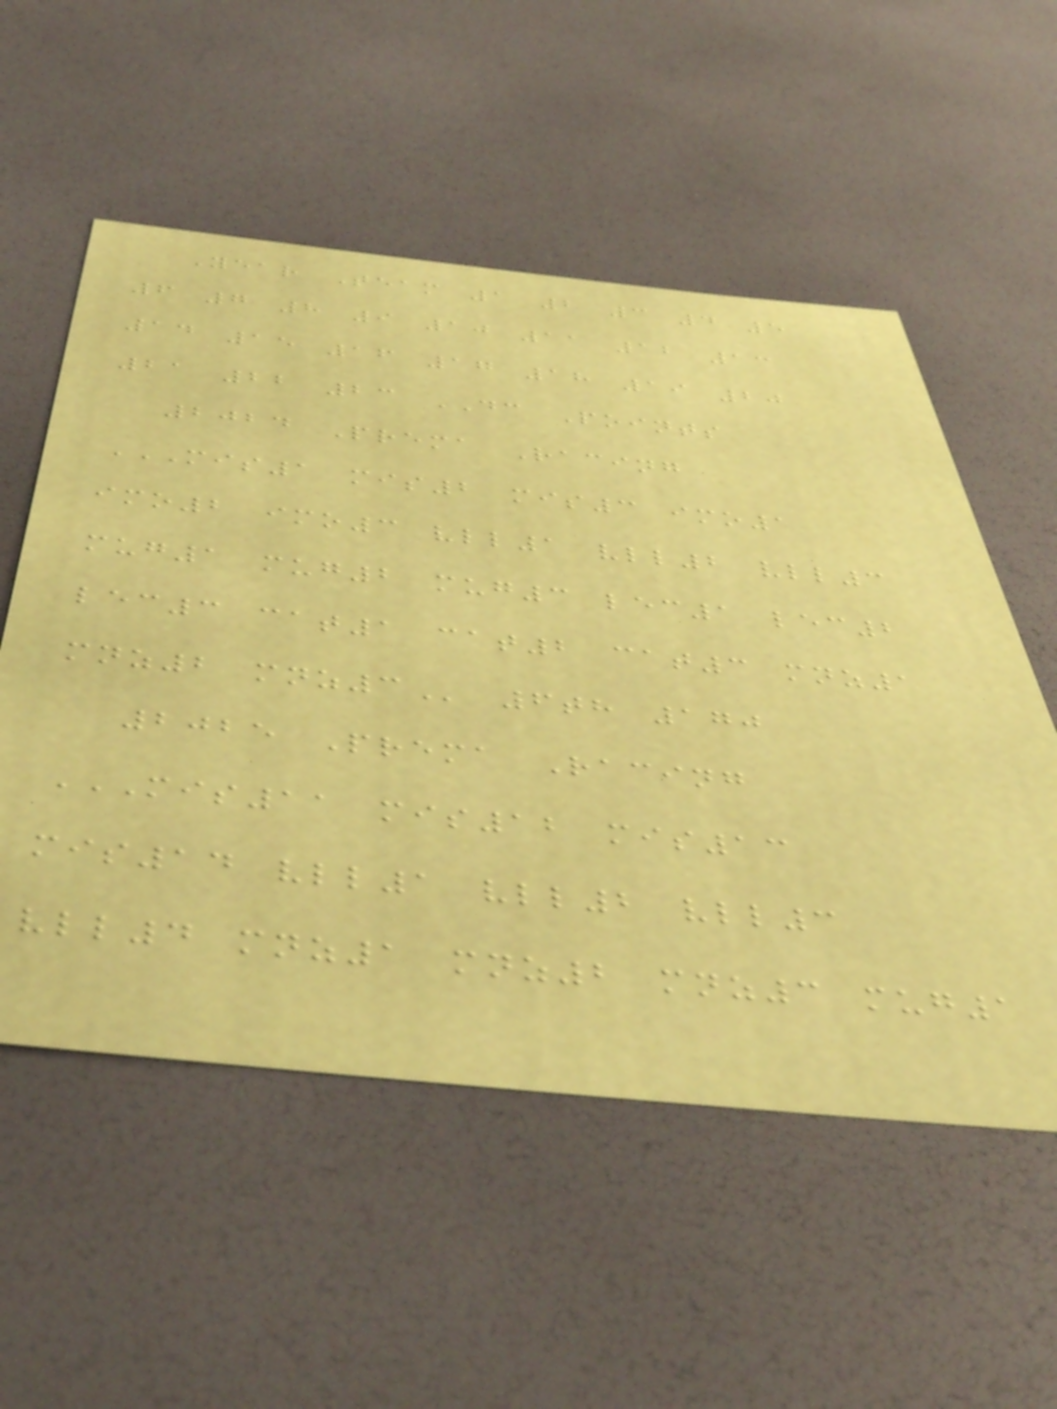Year Team 1 2 3 4 5
6 7 8 9 10 11 12 13
14 15 16 17 18 19 20
21 22 23 DC Points
2024 Prema Racing
MIS1 MIS2 MIS3 IMO1
IMO2 IMO3 VLL1 VLL2 VLL3
MUG1 MUG2 MUG3 LEC1 LEC2
LEC3 CAT1 CAT2 CAT3 MNZ1
MNZ2 MNZ3 6th 170
2025 Prema Racing
MIS11 MIS12 MIS13
MIS14 VLL1 VLL2 VLL3
VLL4 MNZ1 MNZ2 MNZ3 MUG1
